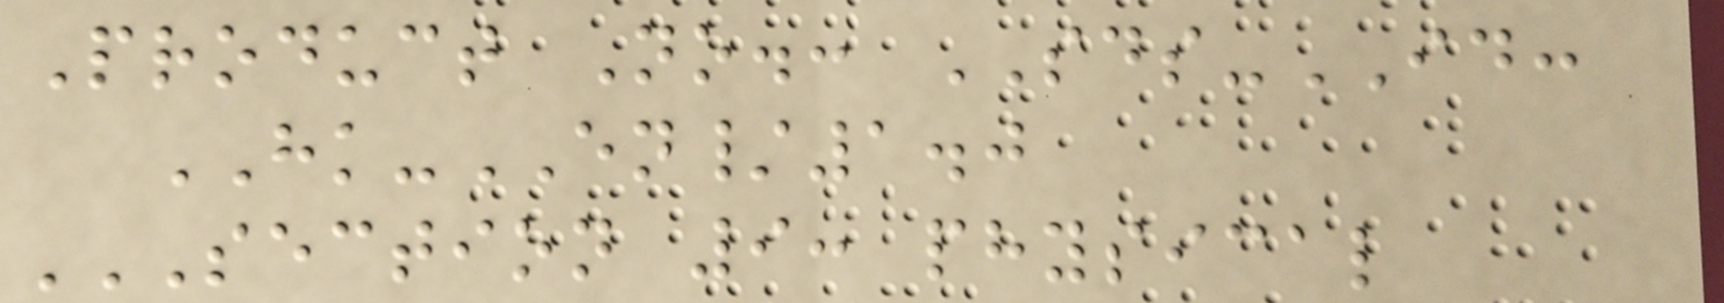Product No.: SDS-ID:
HK-EN/1.0
SECTION 9: PHYSICAL
